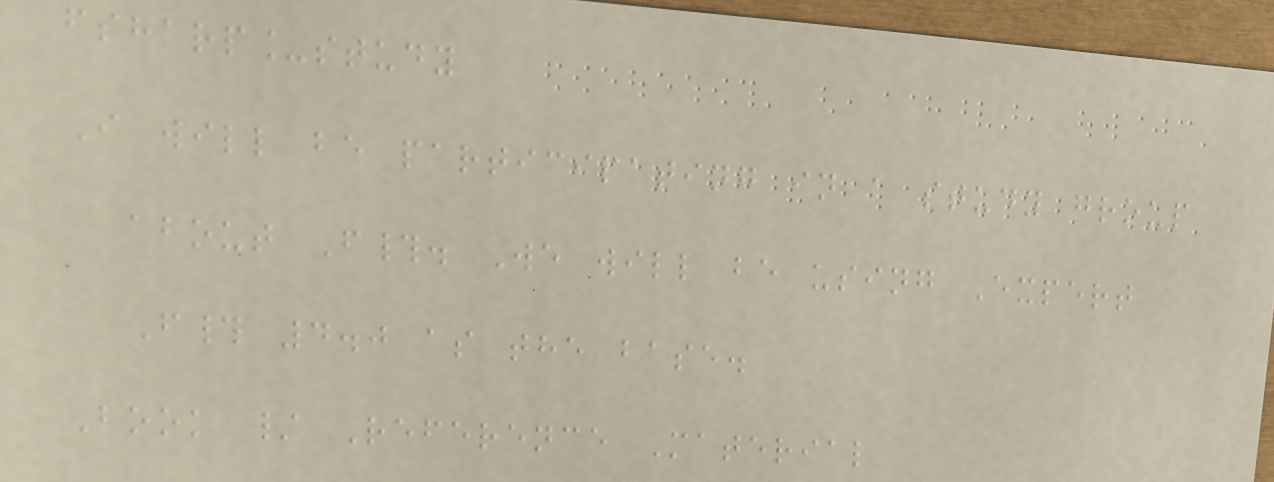fsharp_study
I will be participating in a study group
about F#. We will be using Expert
F# 4.0 as the base.
Book / Reference Material
